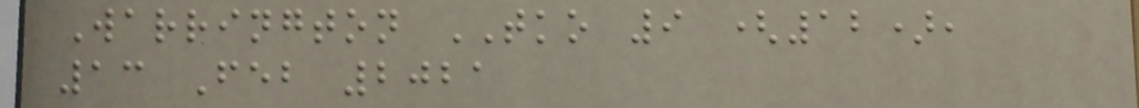Warrington TKO 9 (12),
13 Feb 2021
